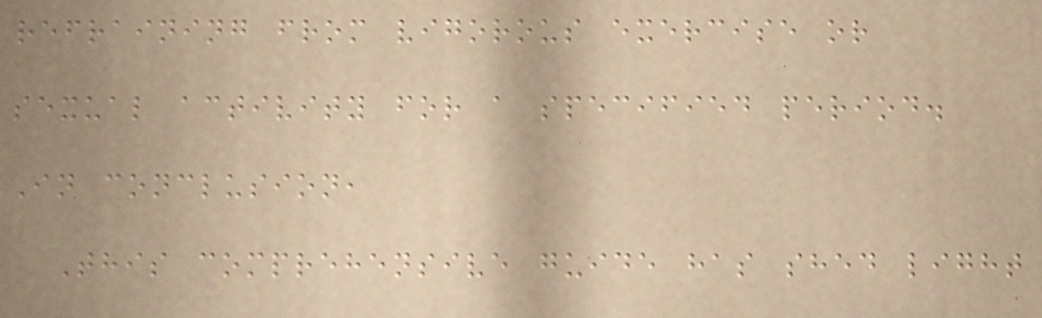refraining from vigorous exercise or
sexual activity for a specified period.
In conclusion,
This comprehensive guide has shed light
